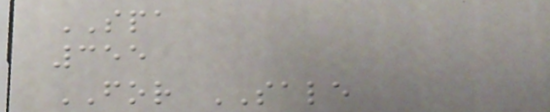SPA
355
FOR SALE
